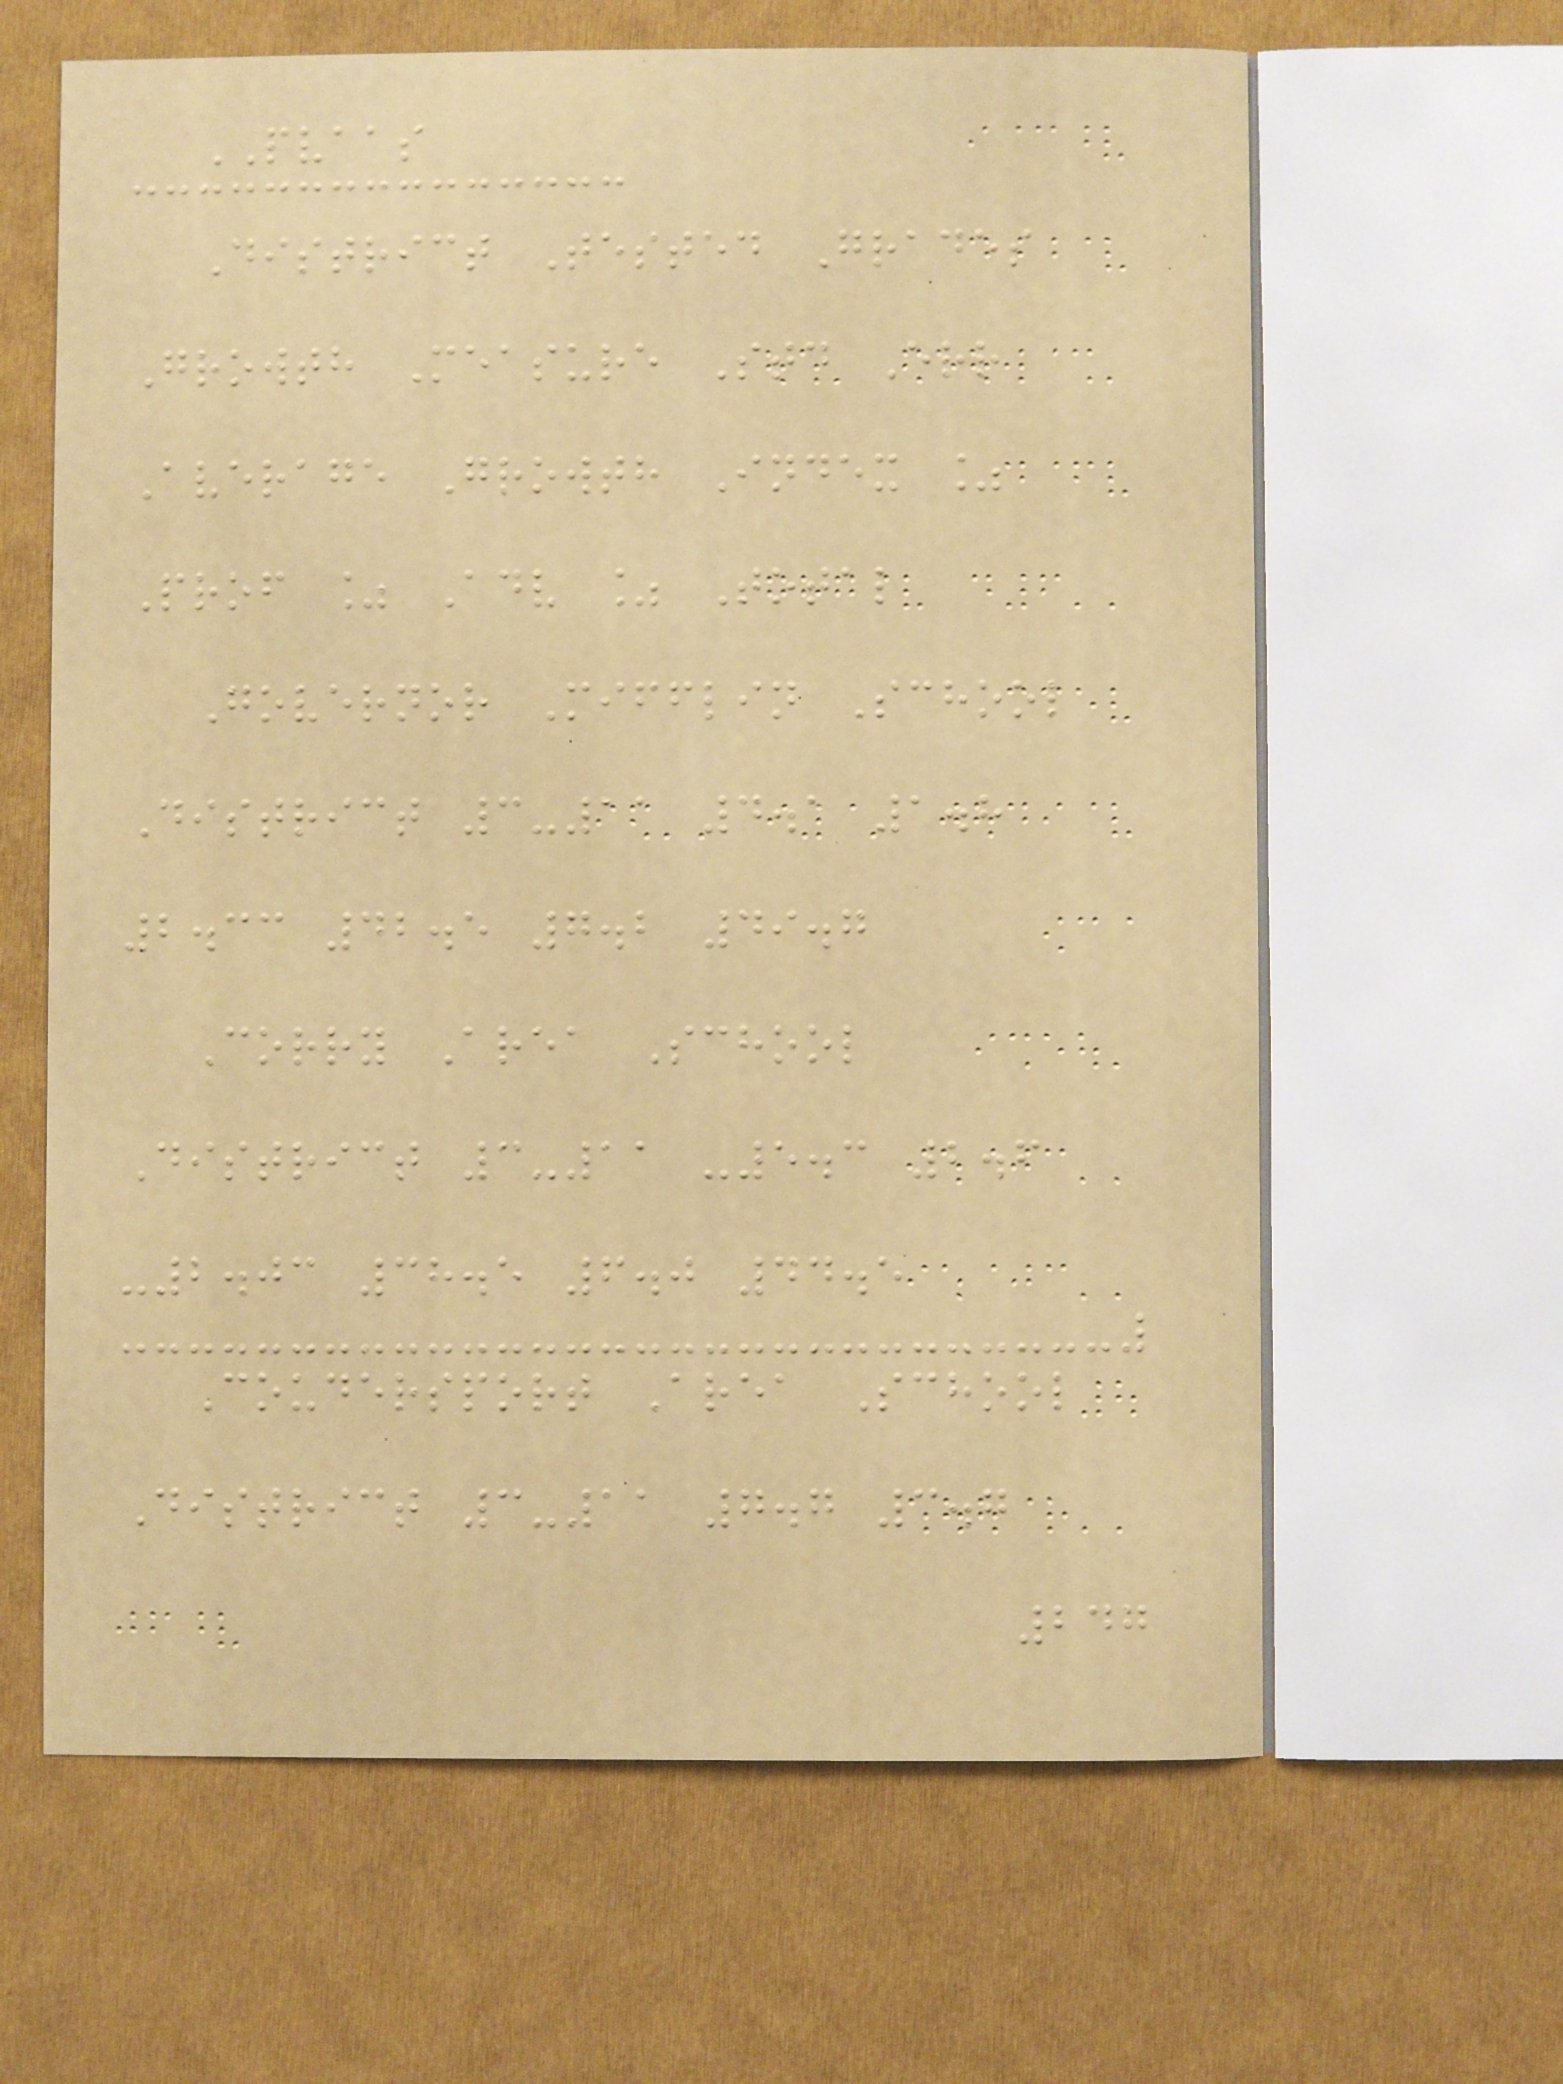PVAAS
District Tested Grades
Growth Measure Std Err
Average Growth Index %
Prof % Adv % Total
Governor Mifflin School
District 3-11 4.1 1.8
2.33 42.5 7.2 49.7
Corry Area School
District 3-11 -5.3 2.6
-2.03 38.5 6.0 44.5
Coudersport Area School
District 3-11 7.7 3.7
247
